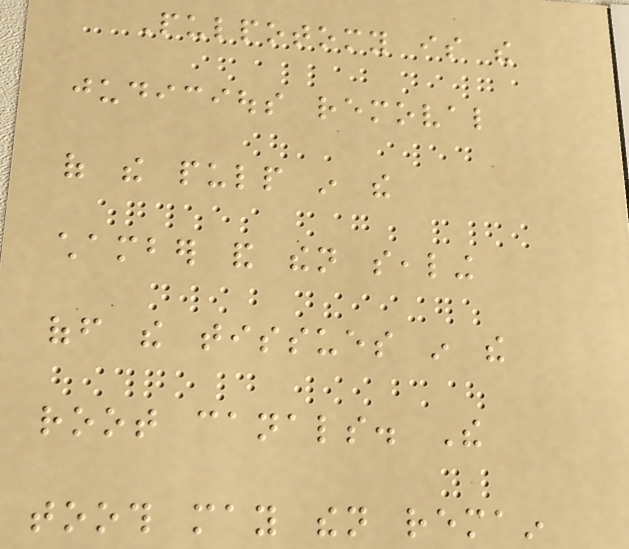Pulpotomy is the
judicious removal
of the pulp in the
chamber and then sealing
off the tissues in the
root canals. The
tooth may then remain
